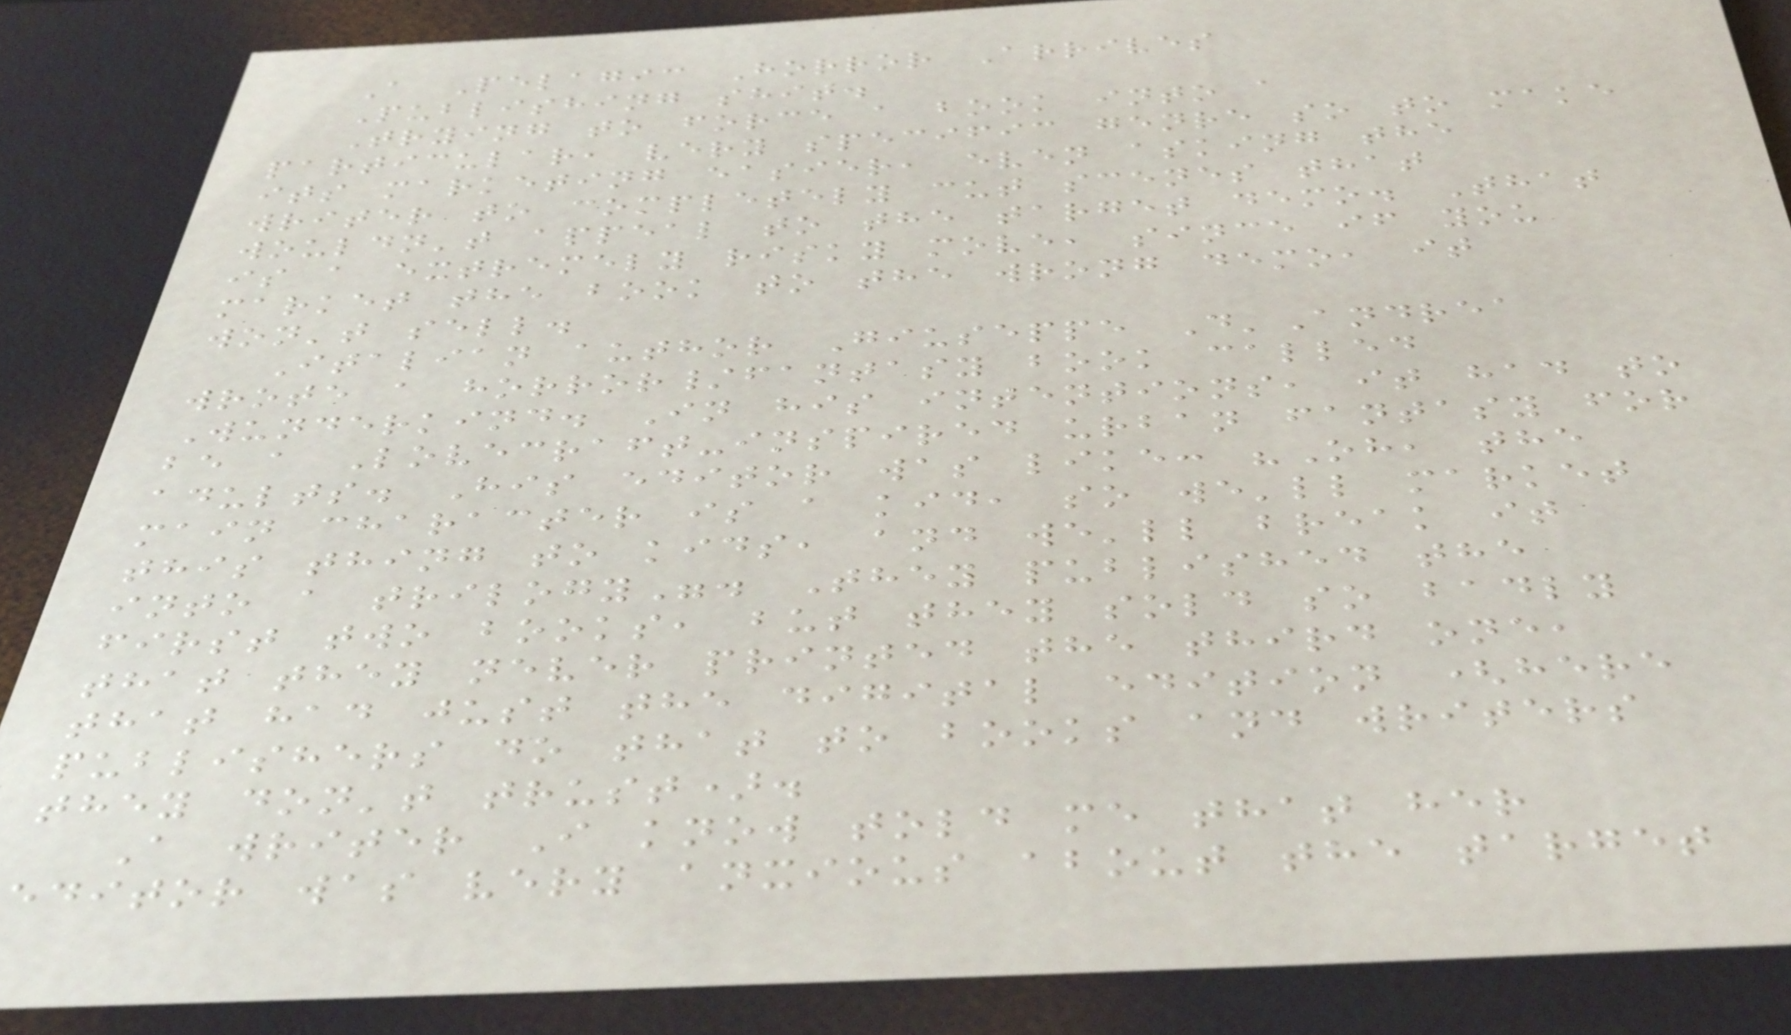A Pelagic Horror Arrives
Publishing shit.
Trying to force a book into a
particular, very specific genre so to make
its marketing easier, even asking the
writer to completely cut scenes that
wouldn't appeal to the target demo. That
is a extremely risky move, since if you
market the book to the wrong demo, it
won't sell.
Italian author Giuseppe D'Andrea
wrote a horror/fantasy book called
Wunderkind. In his intentions, it had to
be a Lovecraft-inspired urban fantasy for
adults. His editor was like: "Oh, the
main character is a kid, so we'll market
this thing to kids, and we'll break it
into a trilogy". They published the
first two books, but they sold so badly
that they never printed the third one,
that had just the digital edition (here
publishers do that to books and writers
they don't trust).
A writer I know told me that her
editor was very anxious about the target
